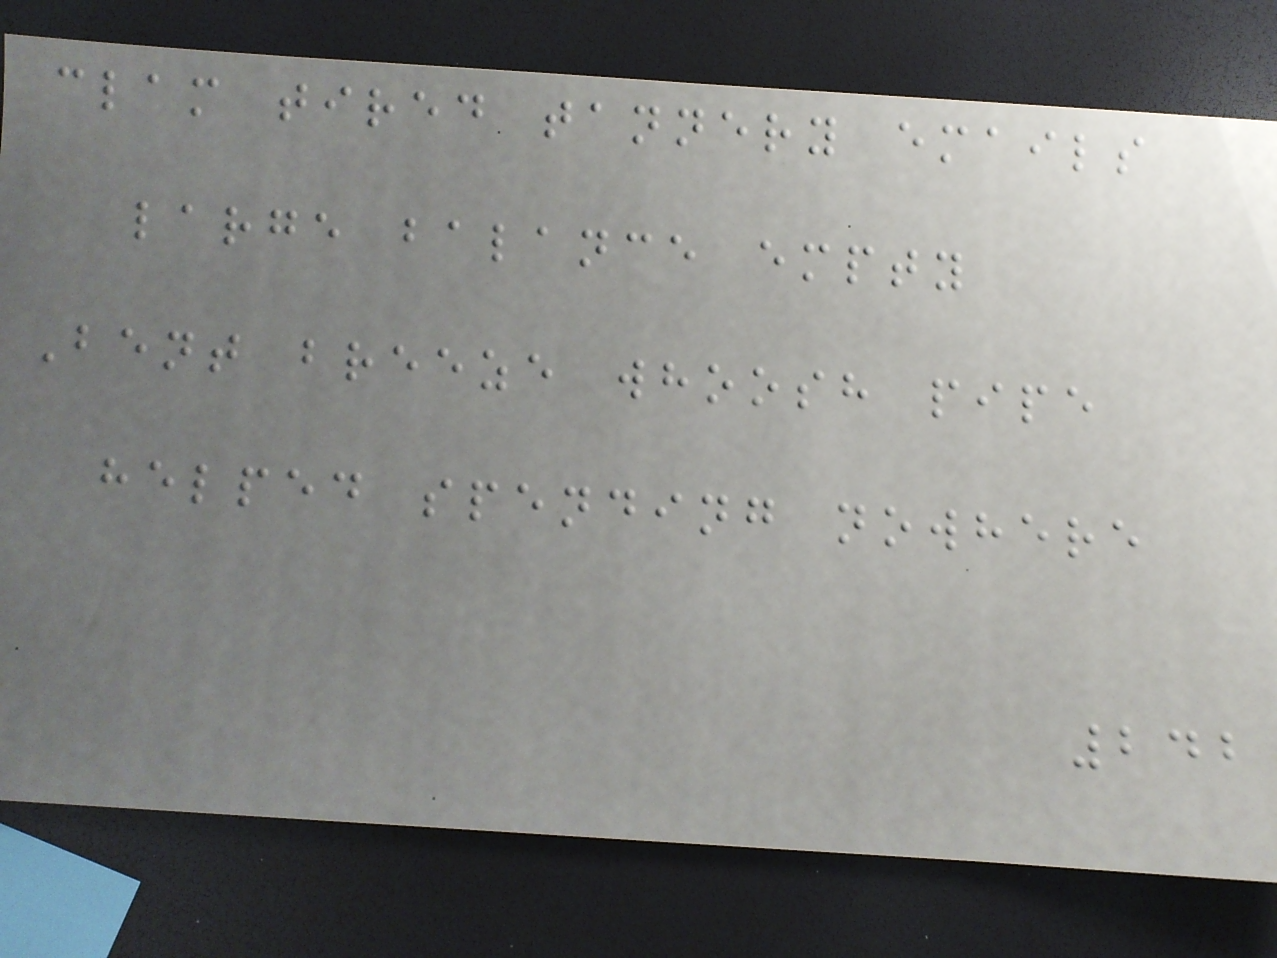clam tired tannery emails
large balance empty
Bent breeze whoosh pipe
helped spending nowhere
242
